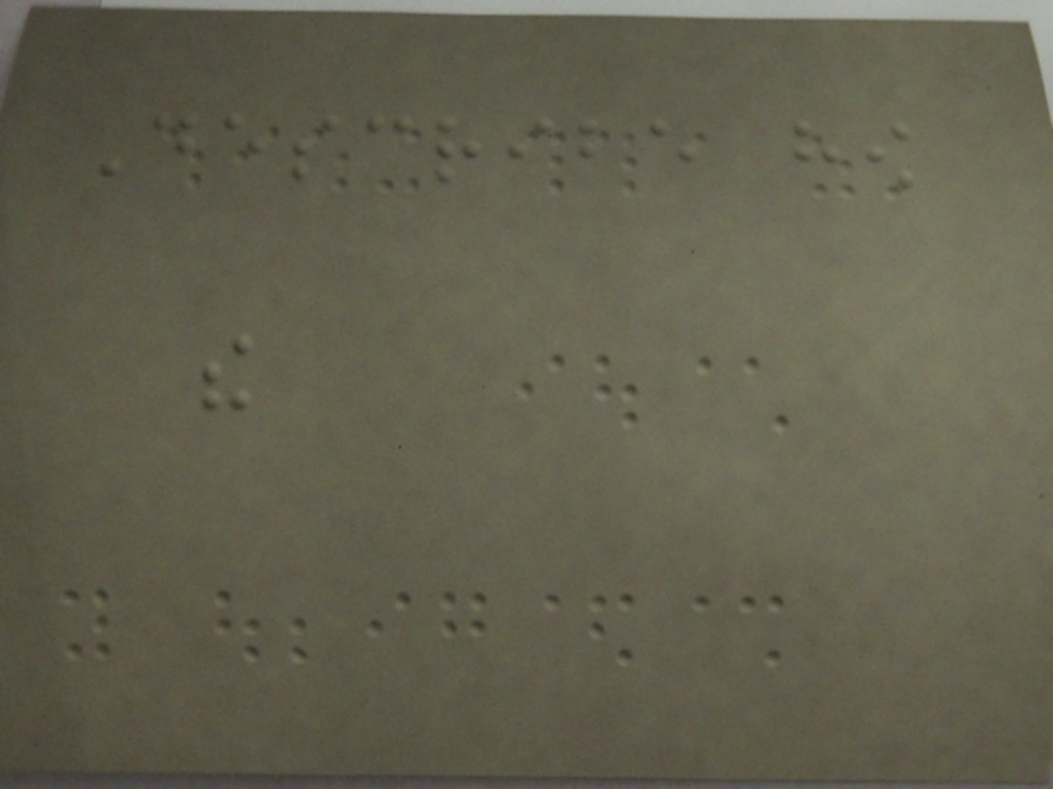Describe how
the
